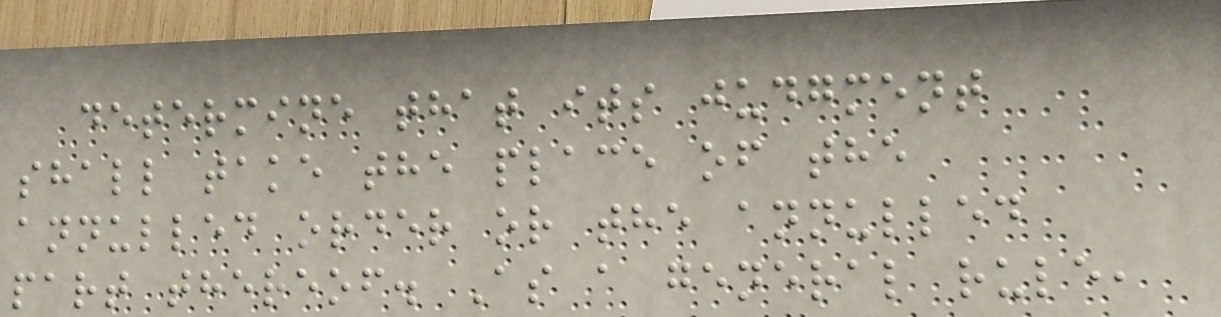determine that its judgment
shall take the place of the
annulled order or the annulled
part thereof. As a general rule,
